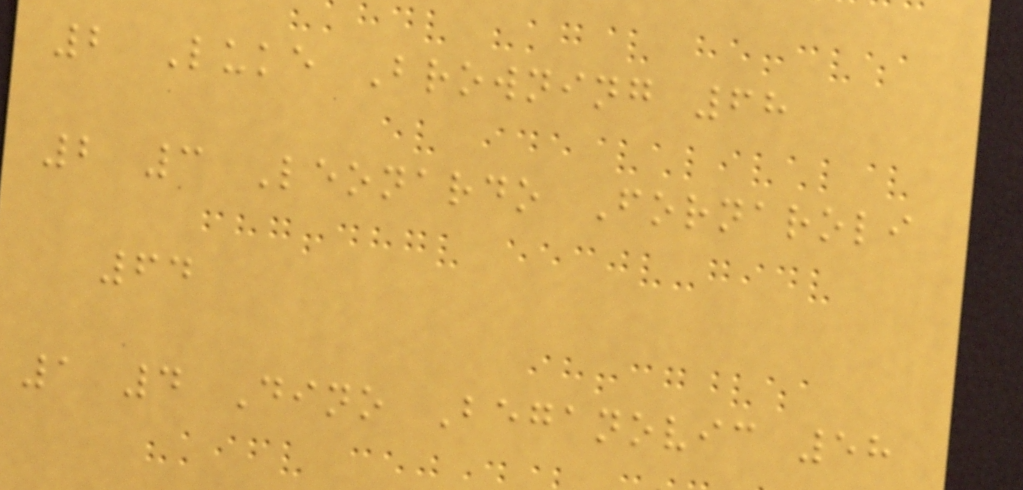2 Luke Browning 68
2 3 Leonardo Fornaroli
64
1 4 Dino Beganovic 58
